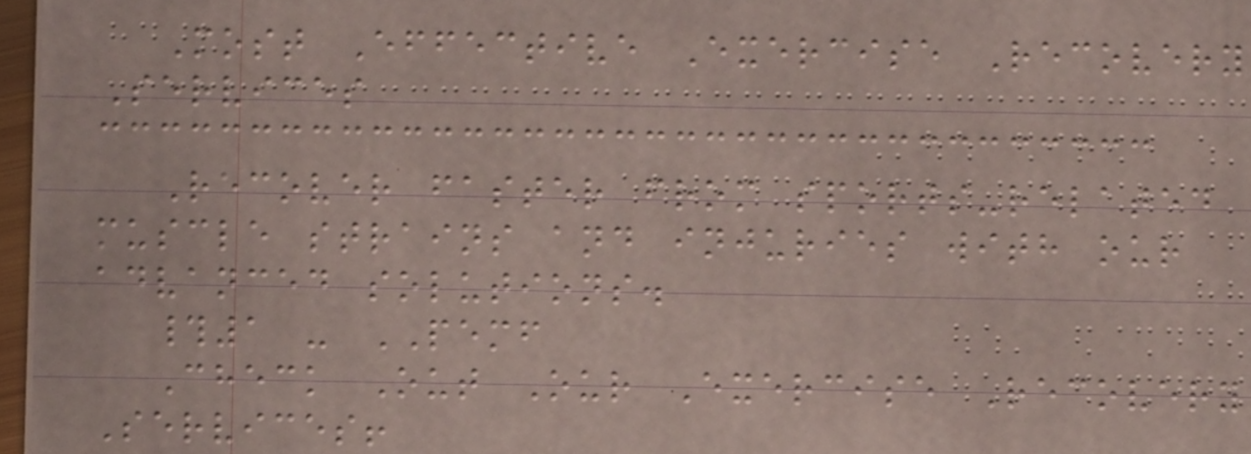Most Effective Exercise Recovery
Services
Recover faster from sports-related
muscle strains and injuries with our
advanced solutions.
#1 - PEMF
Check Out Our Exercise Recovery
Services!
